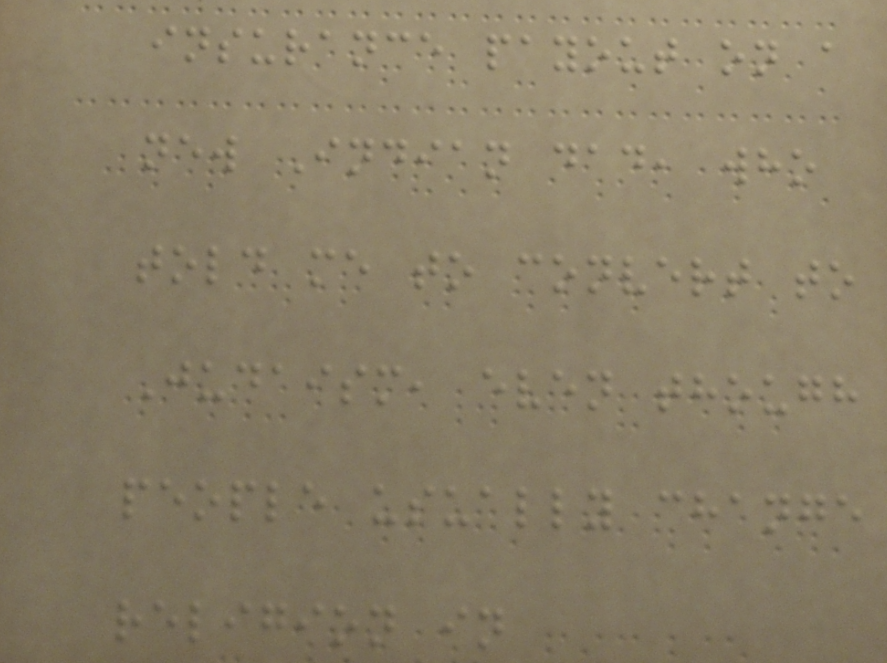insurance payout on a
new Indian dad, who
told me to convert to
Judaism, even though
people usually change
religion in
